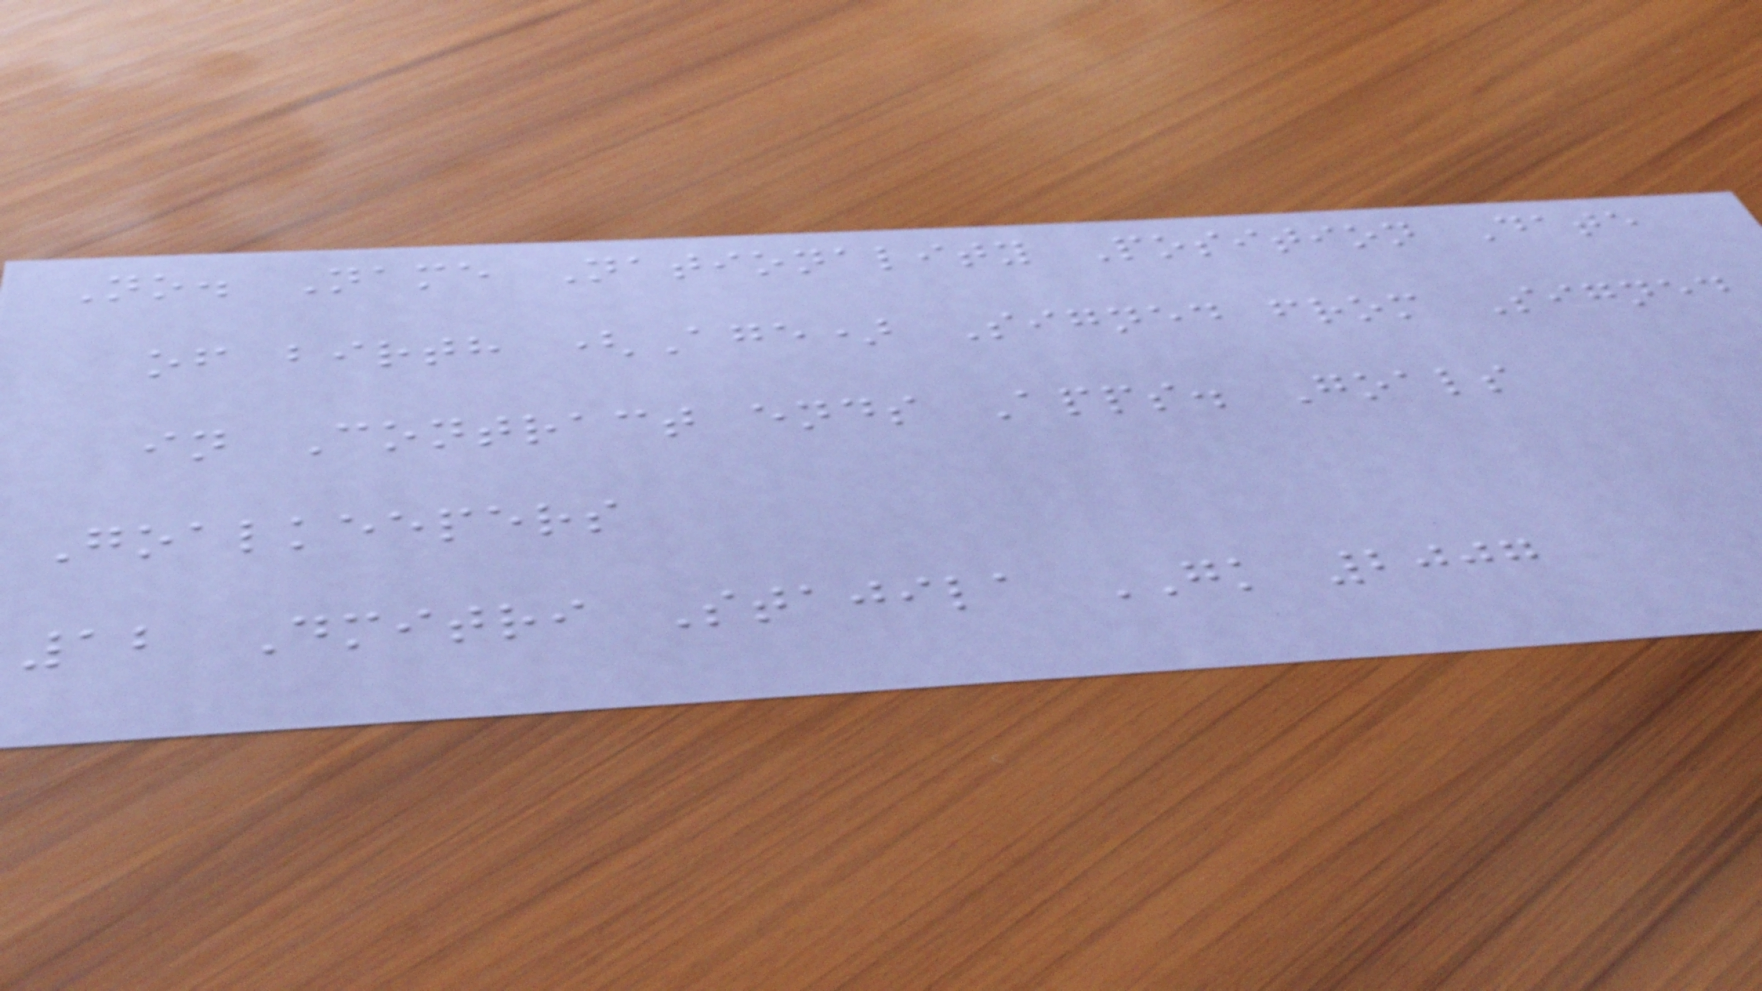No. Name Nationality Position Date
of birth (Age) Signed from Signed
in Contract ends Apps. Goals
Goalkeepers
12 Dmitri Stajila GK 2007
